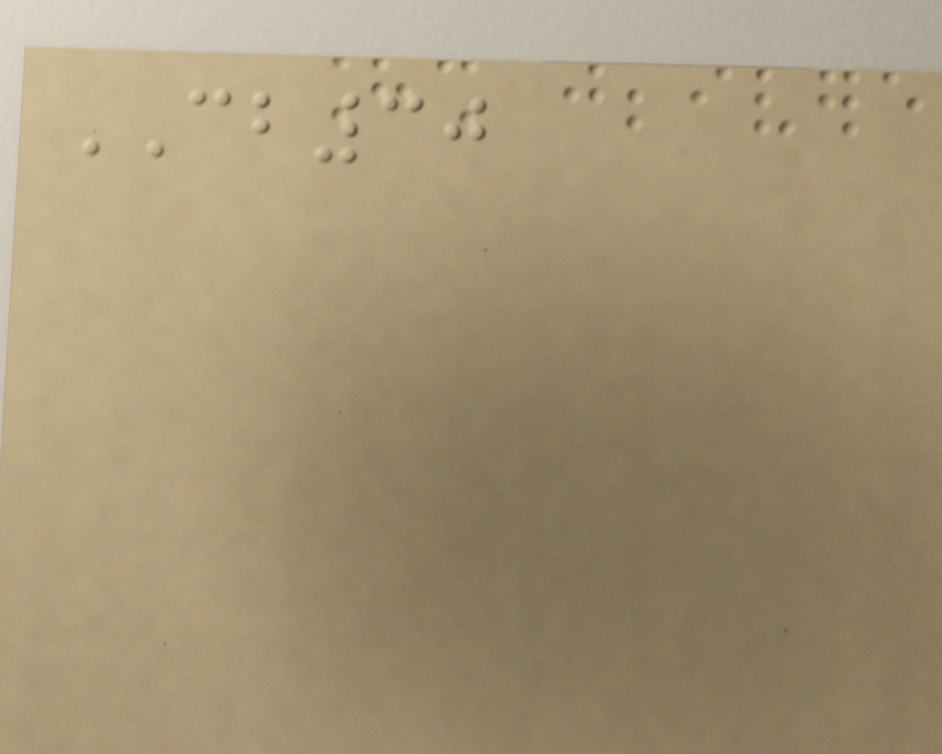CB30
